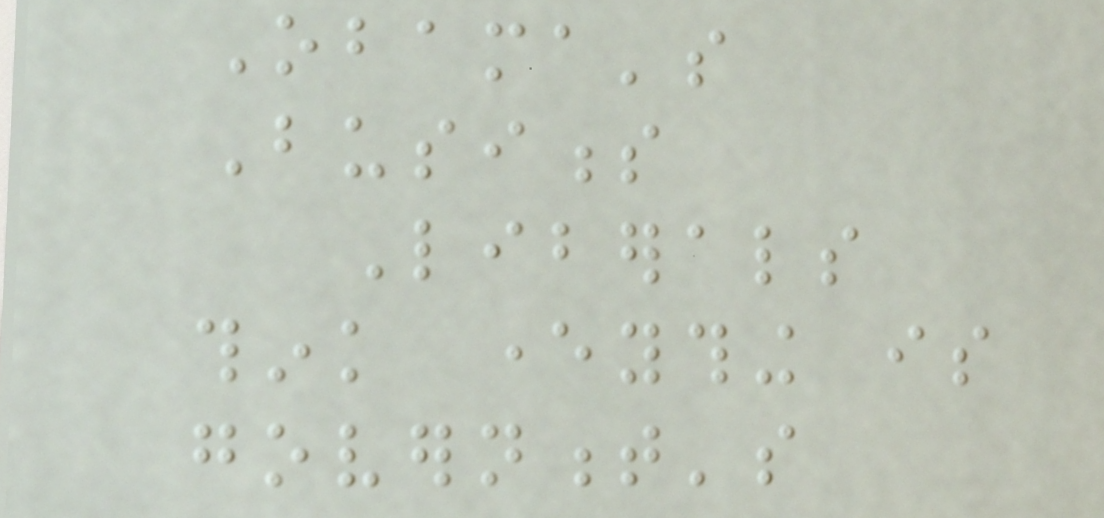Obama's
Business
Liberals
think everything is
government's
